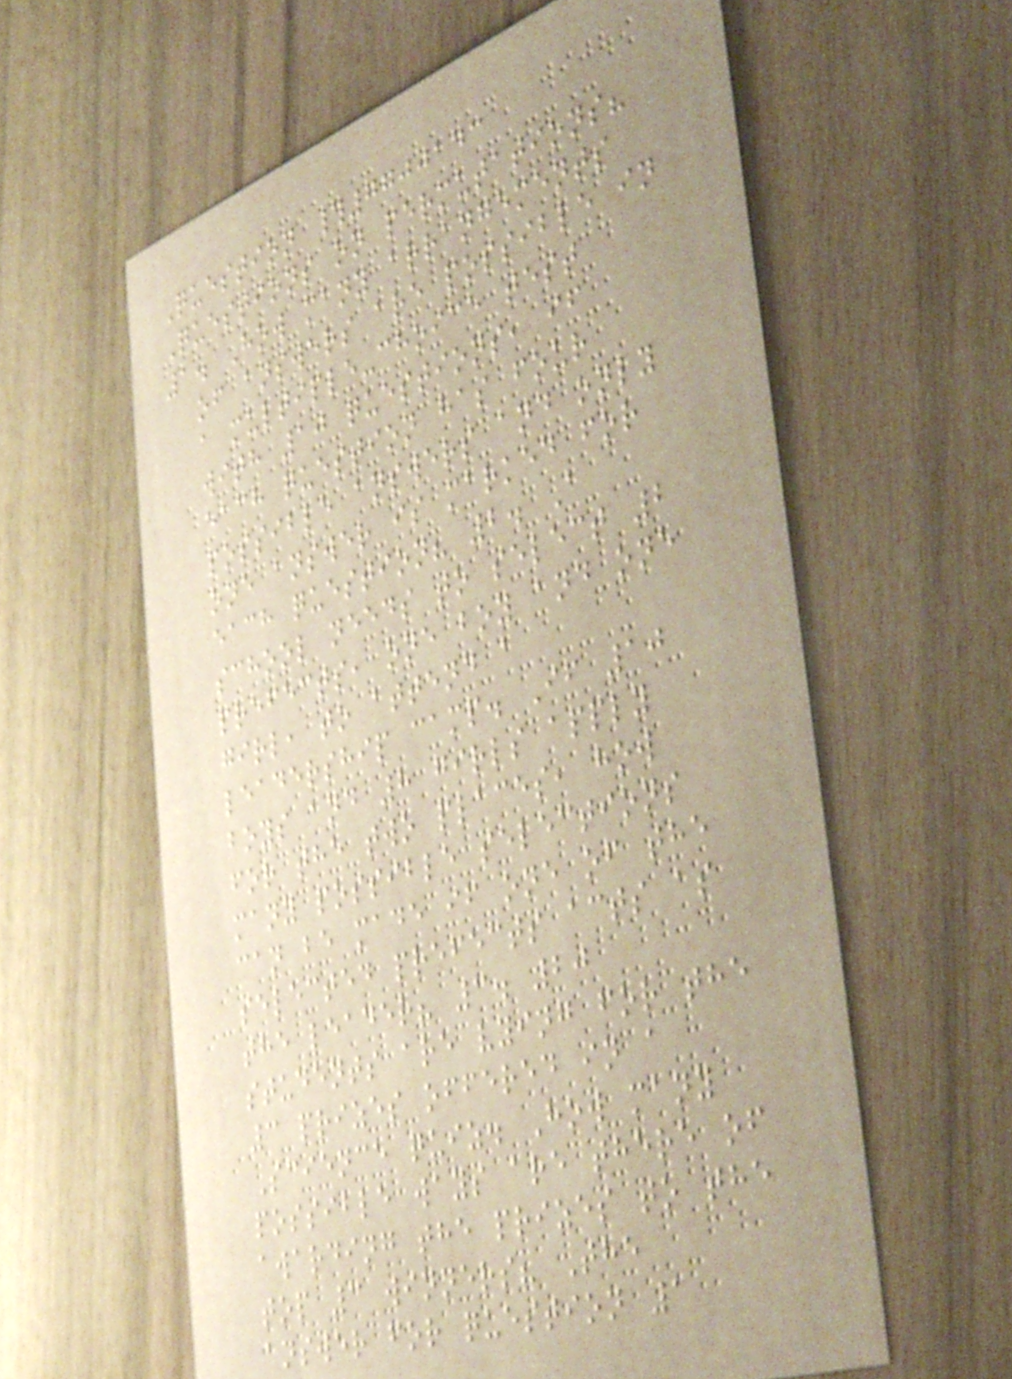Question #7700143
Questions on permutations?
1. How many arrangements
of answers are possible in
a multiple-choice test
with 10 questions, if
each question has four
possible answers and only
one answer is marked for
each question? 2. A
school needs to select 2
prefects, one boy and one
girl, to attend a
leadership camp. If 10
boys and 8 girls apply
for the two places, how
many possible selections
can be made if one of the
selected prefects acts as
the leader? 3. 20
students are vying for the
3 prizes offered in a
Science quiz. How many
possible ways are there of
awarding the prizes to the
top 3 winners? The
answer for question 1
